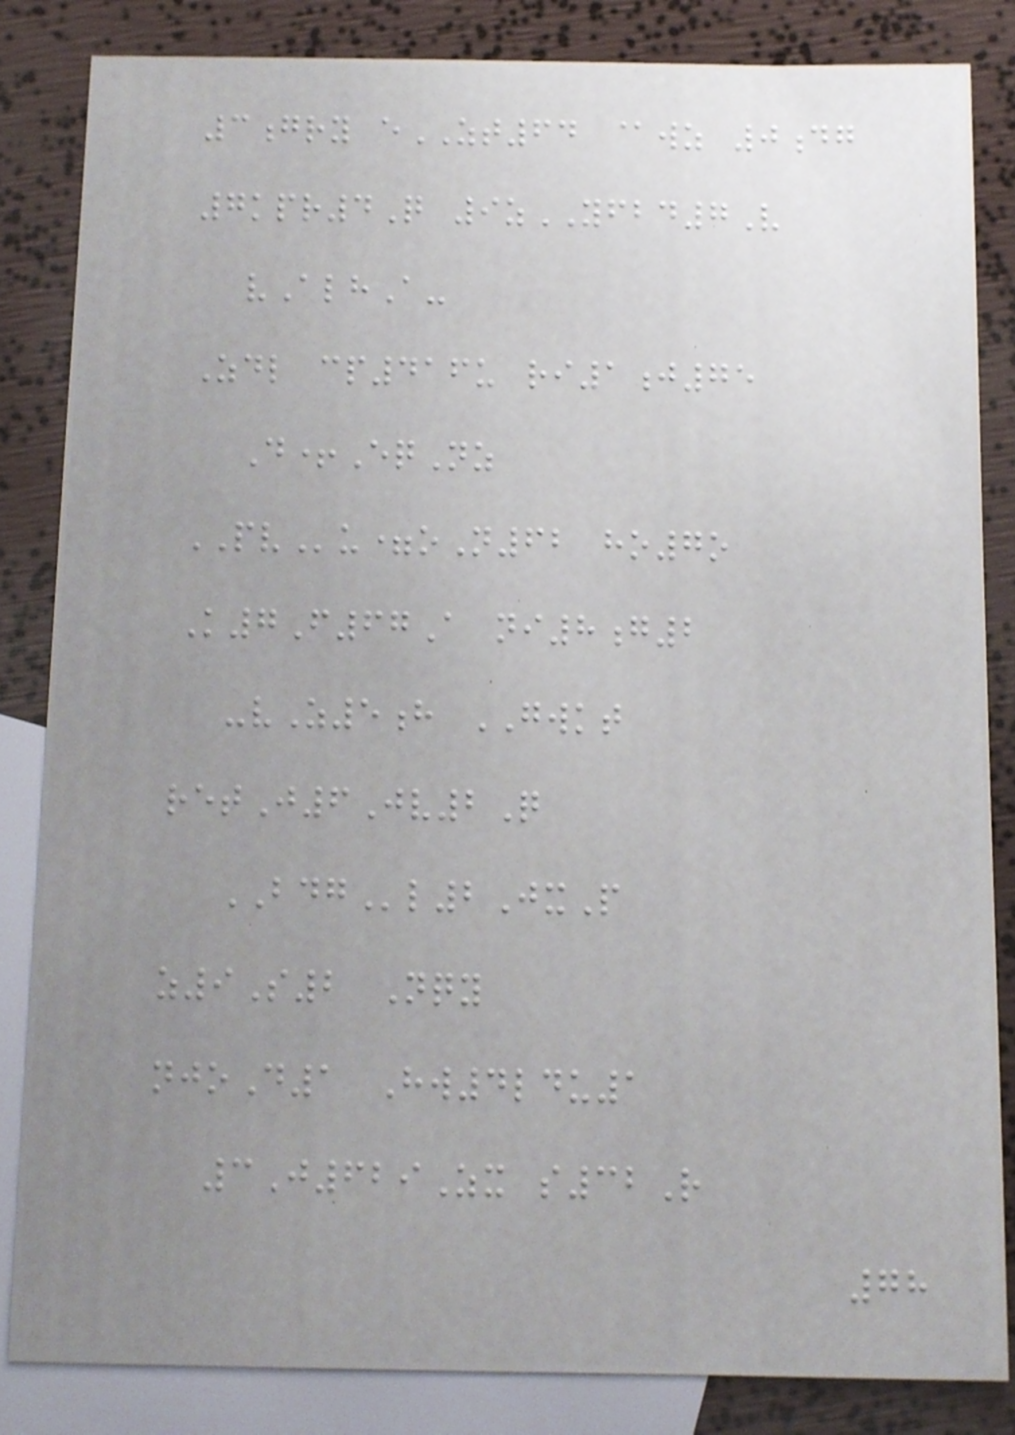3gry eZT64 @wz 0dg
7kpr4Q 9zYFBD7V
vAlhA-
Zdl cp416u ri1j75
D+EqNz
PVu=oN62 ho7o
K7F67A ni8g2
-vZ5h GWKT
retJ6Jv2Q
BDGl2JxP
z9S2 Nqy
njoD1 Hw4ldu1
3J629Zx s32R
78
